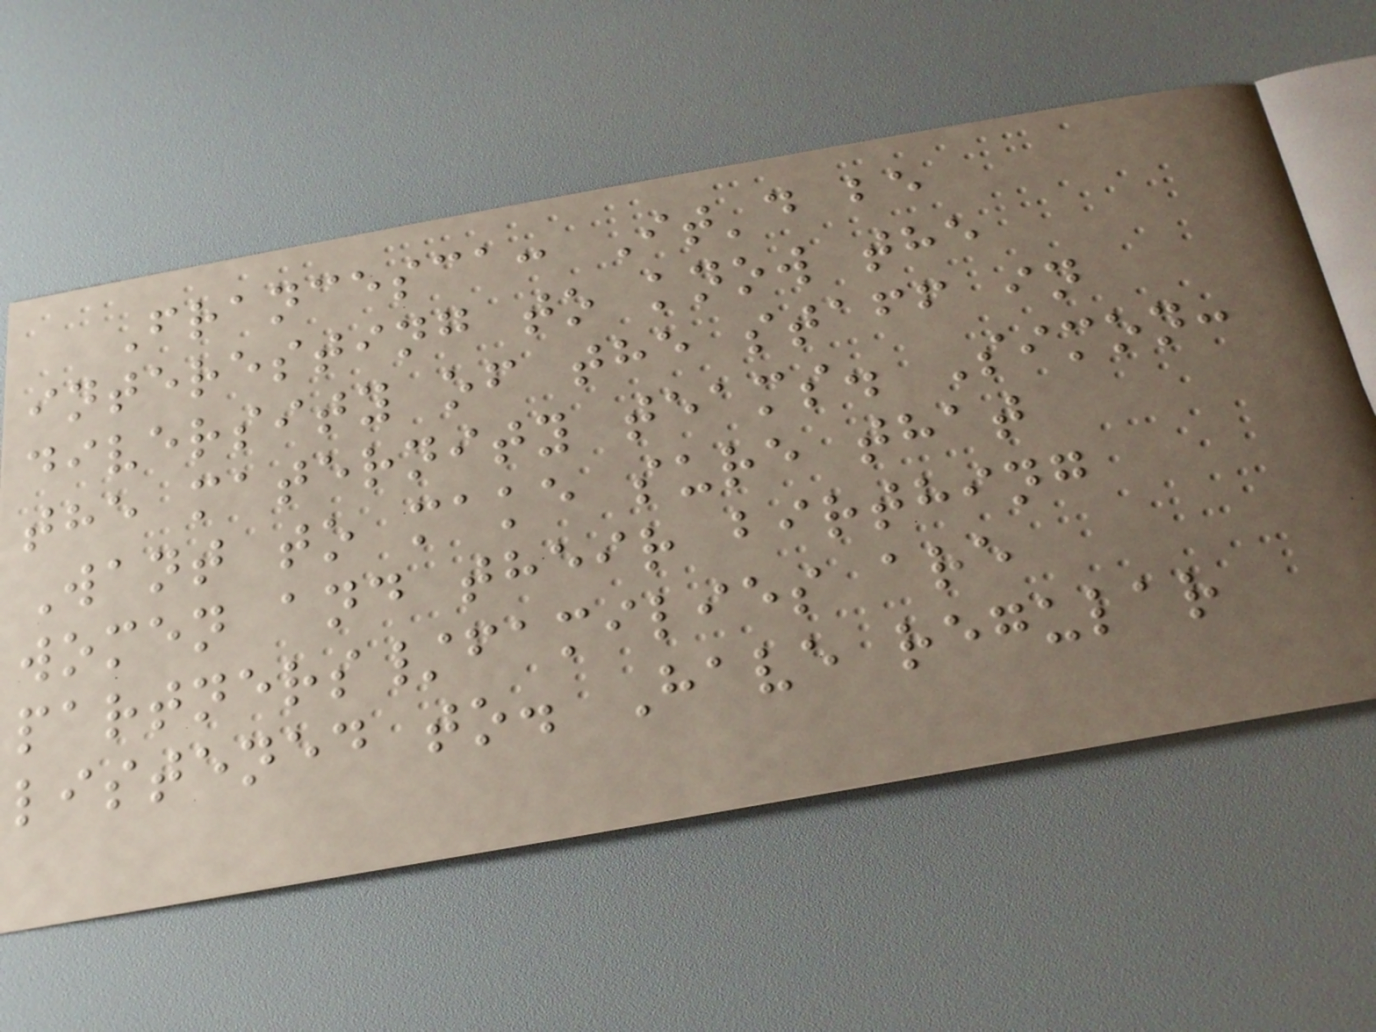Francesca: It'd be
interesting to know the
diversity of the staff in
the maternity teams. Simon:
Want to make sure that
women and their birthing
partners/families are
listened to. Have regular
